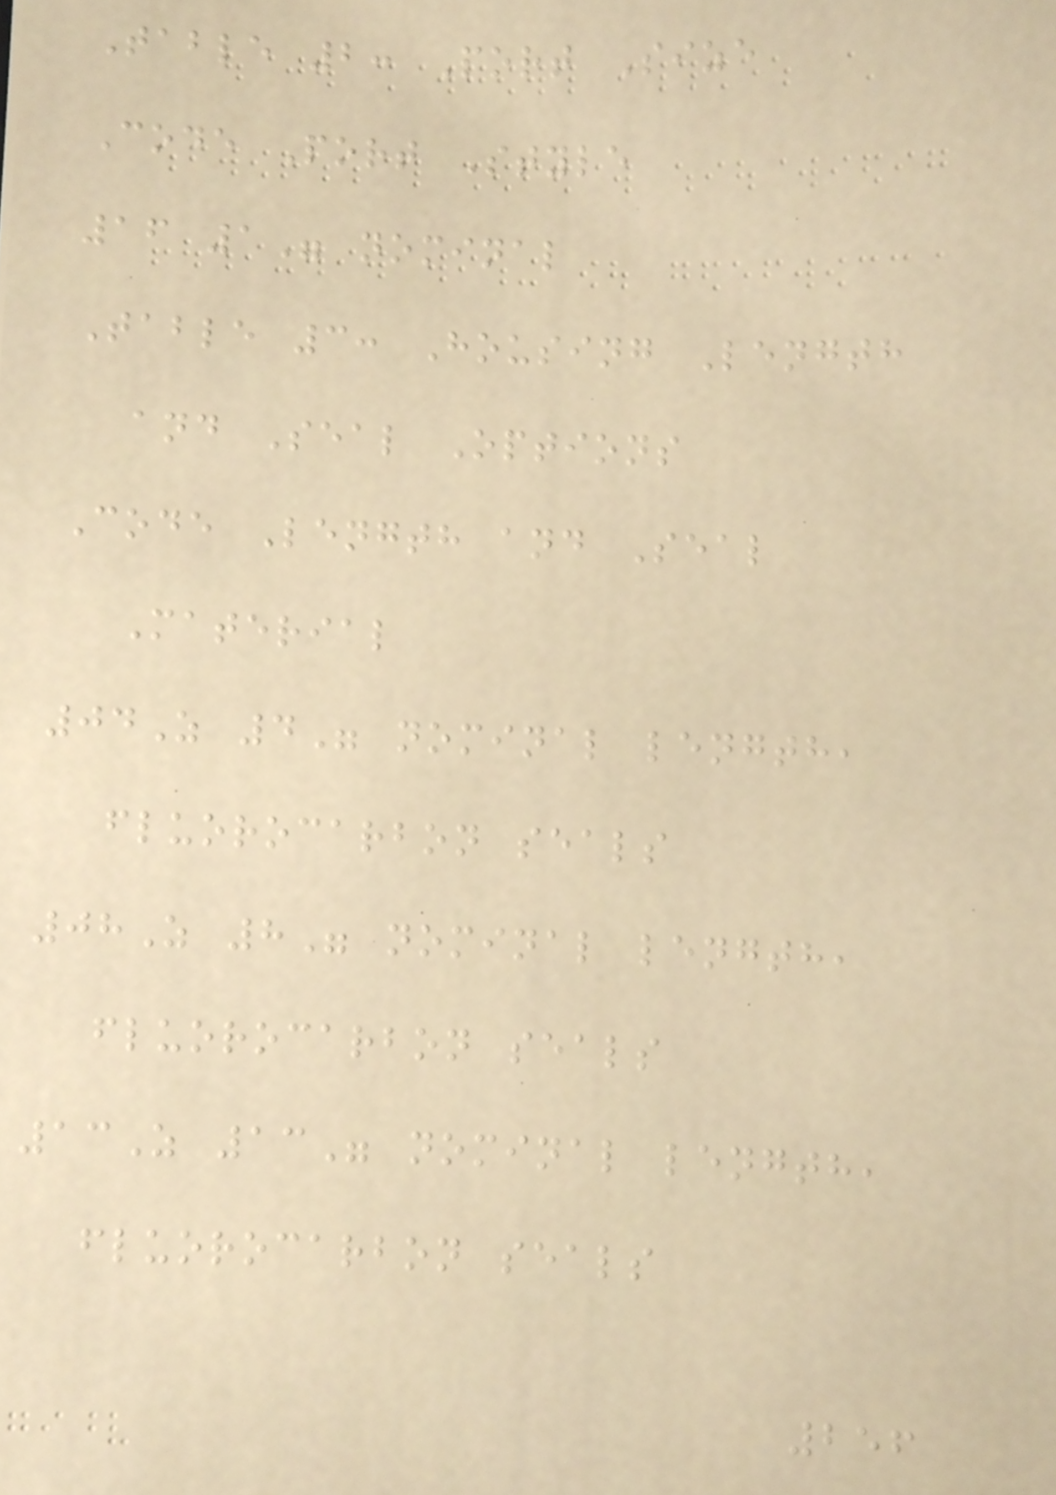Table 2: Port Size
Code Port Style
16 1" nominal
Table 3: Housing Length
and Seal Options
Code Length and Seal
Material
04Z 4" nominal length,
fluorocarbon seals
08Z 8" nominal length,
fluorocarbon seals
13Z 13" nominal length,
fluorocarbon seals
256
